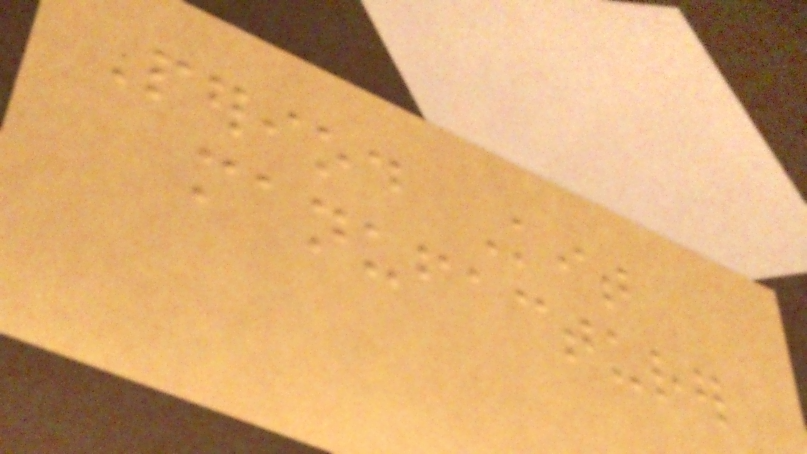Period Kit
manufacturer
